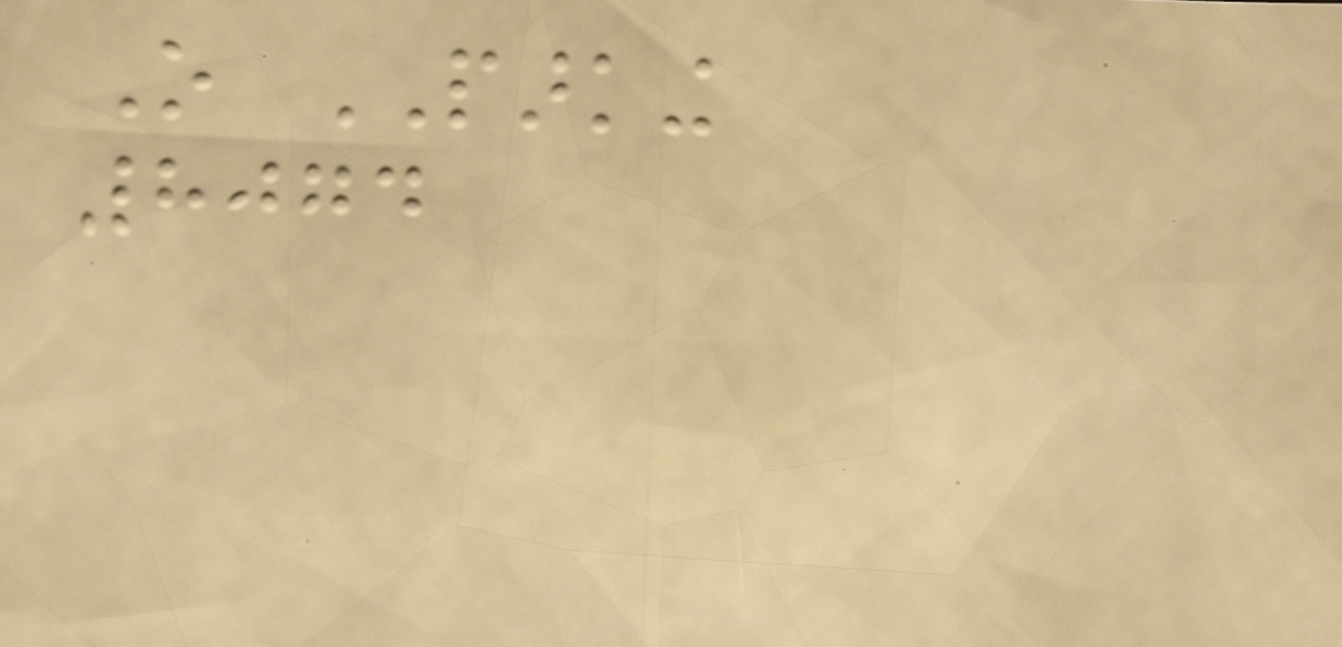O PARKING
8074
